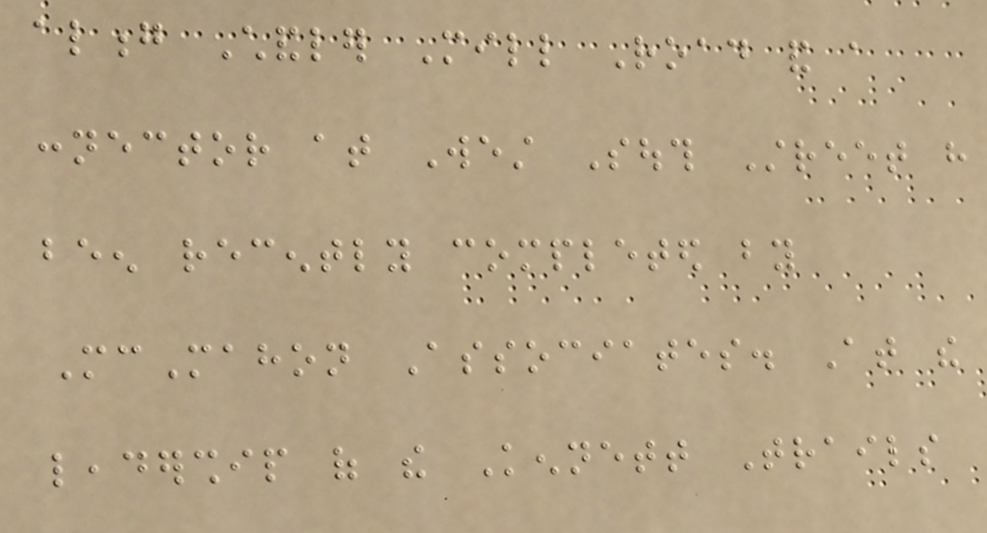along Chandler Mill Road and a
connector at West South Street have
been recently completed by
McMahon Associates. At the
leadership of the Kennett Trails
